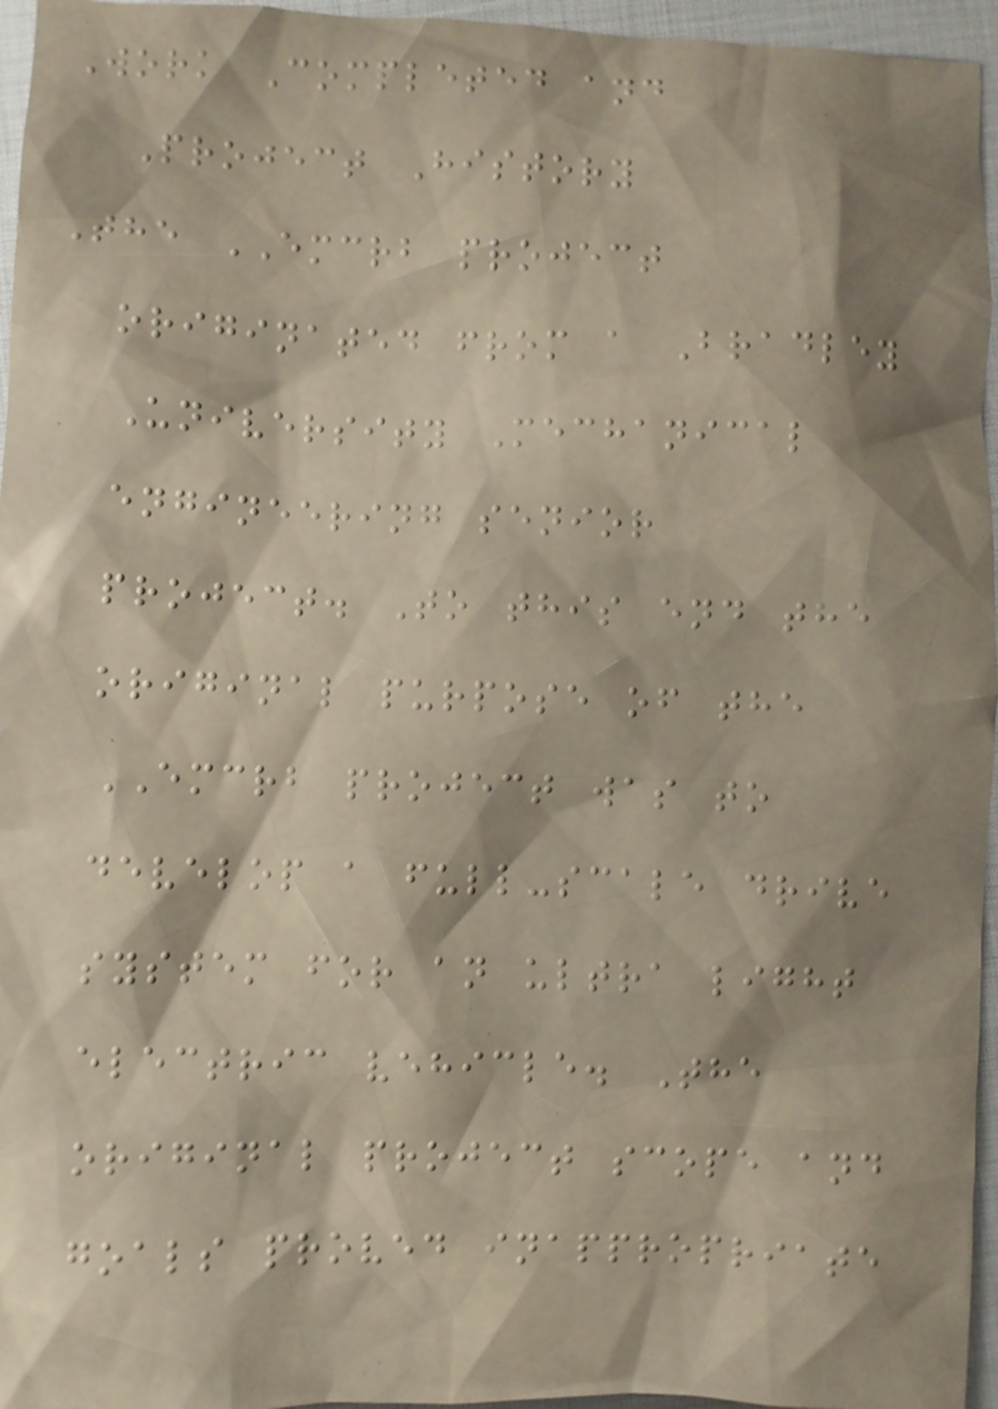Work Completed and
Project History
The EMCRB project
originated from a Bradley
University Mechanical
engineering senior
project. To this end the
original purpose of the
EMCRB project was to
develop a full-scale drive
system for an ultra light
electric vehicle. The
original project scope and
goals proved inappropriate
